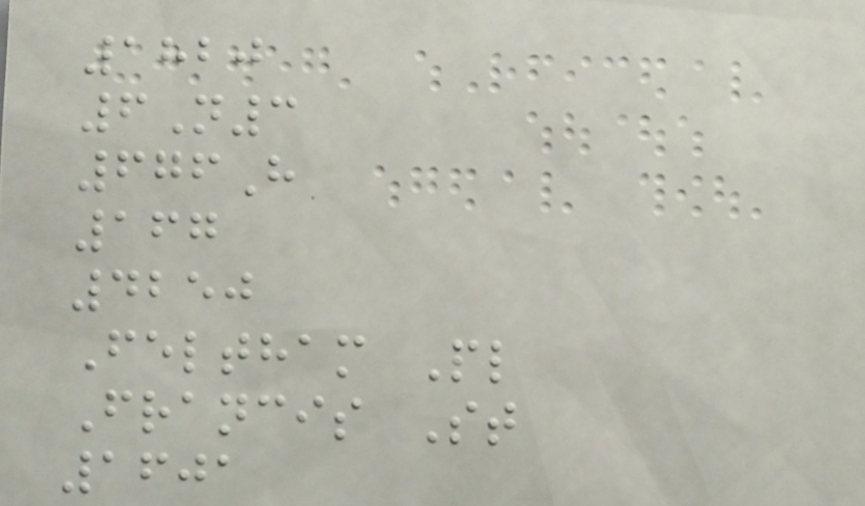1820
6N3
676H
167
4250
Feltham Pl
Francis St
1601
